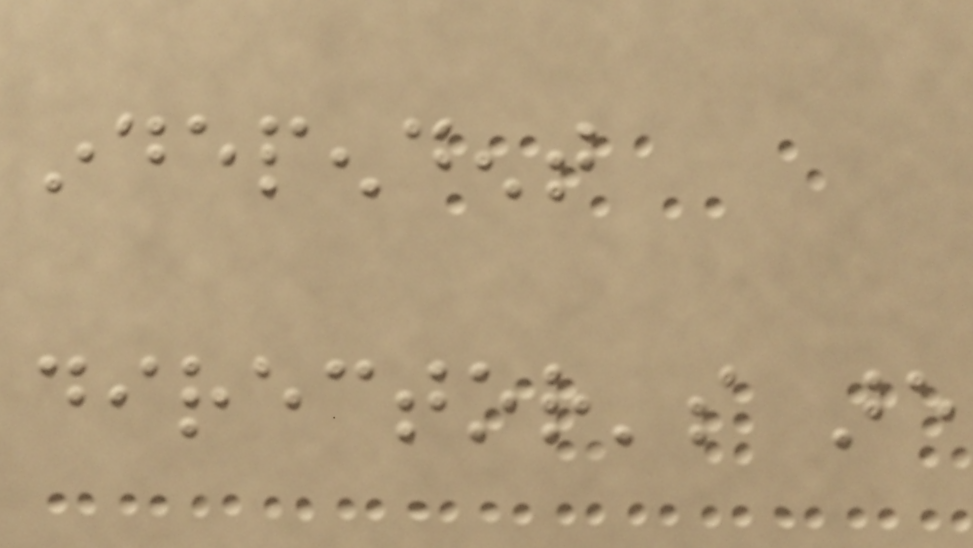independent
director's are
